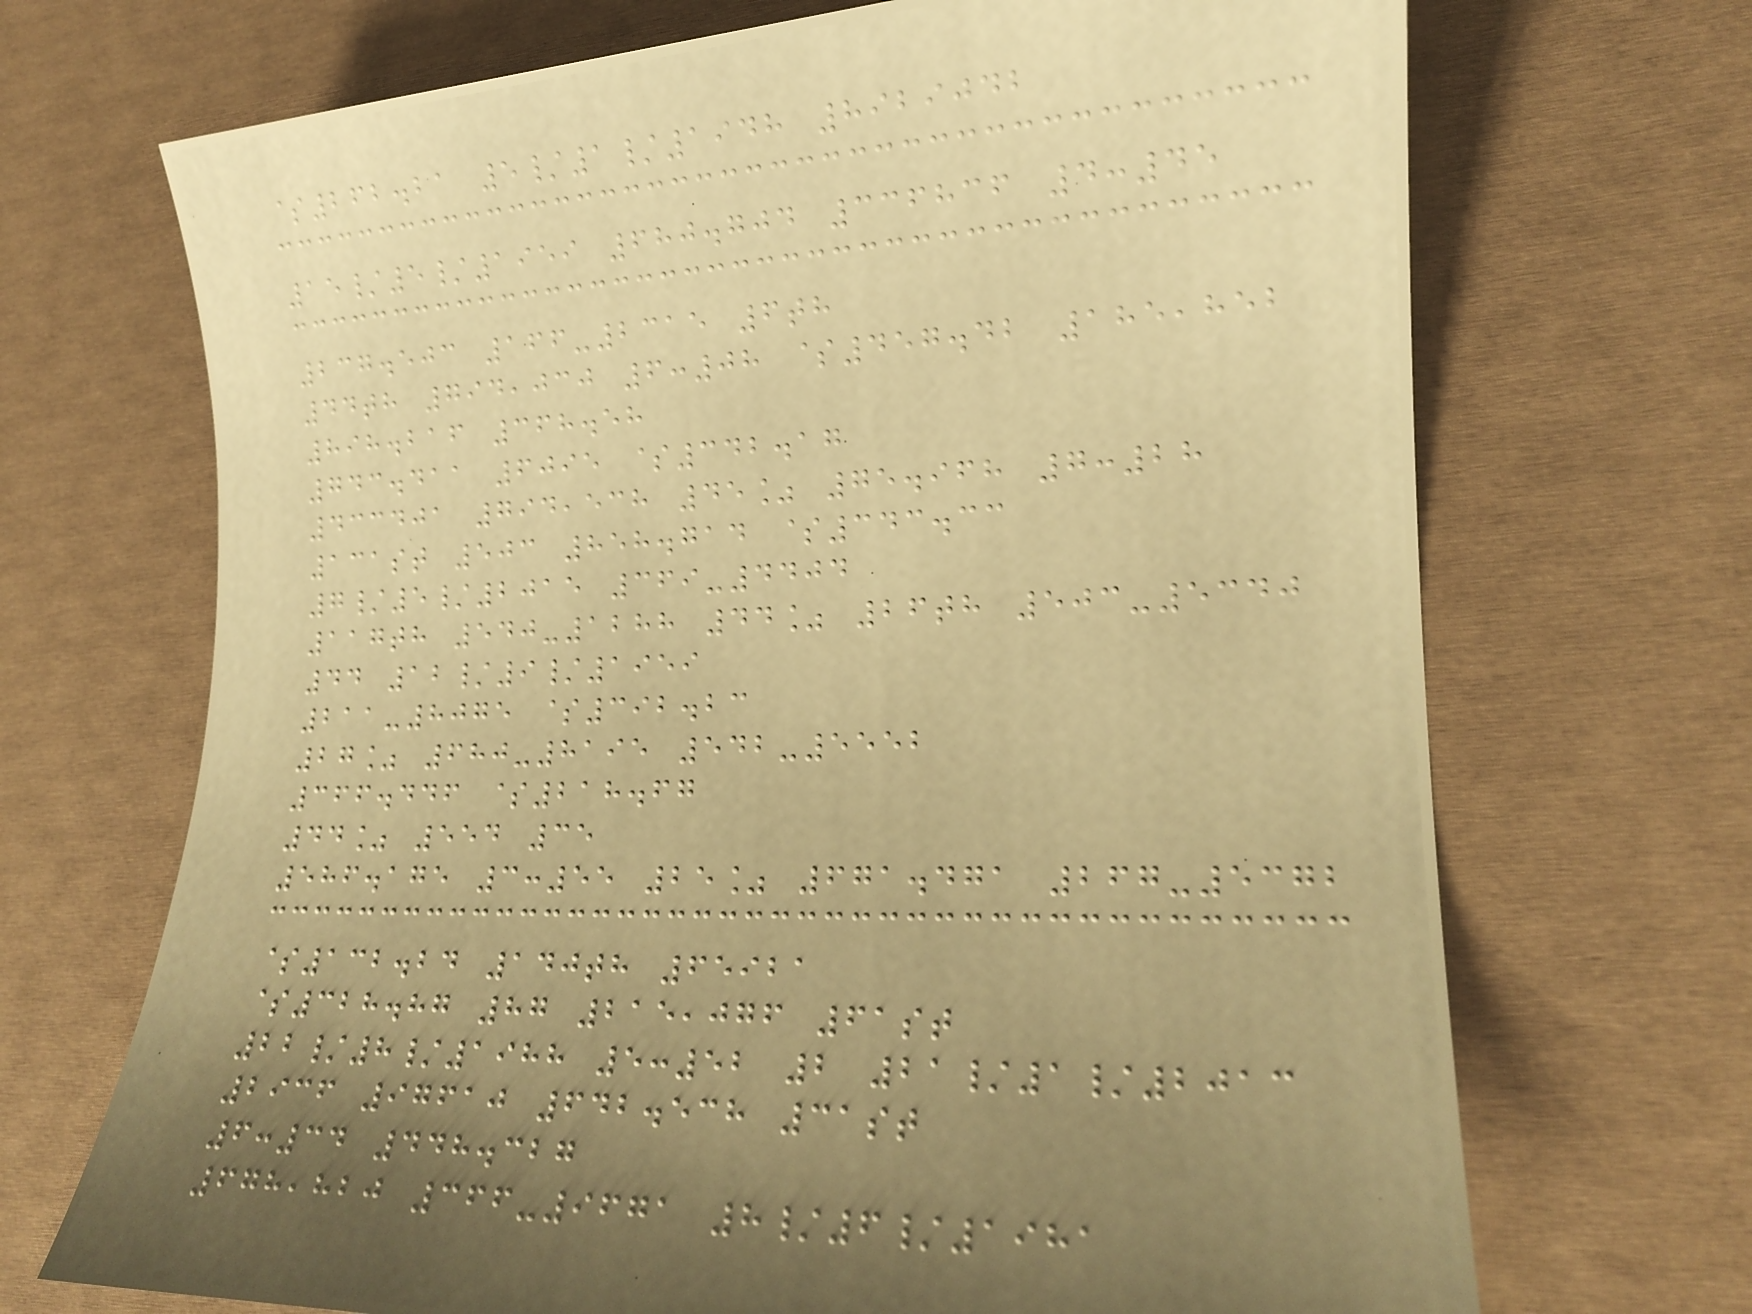$262.21 5/1/1948 8929042
15/5/1959 680.704 336836 4:45
237.503 166-2315 6th
44th 794,030 6:08 $457.42 185,852
898.216 368.58
743.411 6095 $342.17
433401 794,538 45% 75.968 7:28
131st 503 858.714 $343.33
7/5/2015 369-4404
117th 540-1288 44% 26th 503-5340
44 12/9/1959
211-8075 $392.23
27% 680-8195 542-5552
366.446 $218.67
44% 554 35
586.175 3:55 25% 671.471 267-5372
$132.24 140th 65921
$328.87 87 215,076 61st
22/8/1988 5:52 2 21/1/2013
2936 97610 642.538 31st
6:34 448.327
678,820 366-9671 8/6/1981
